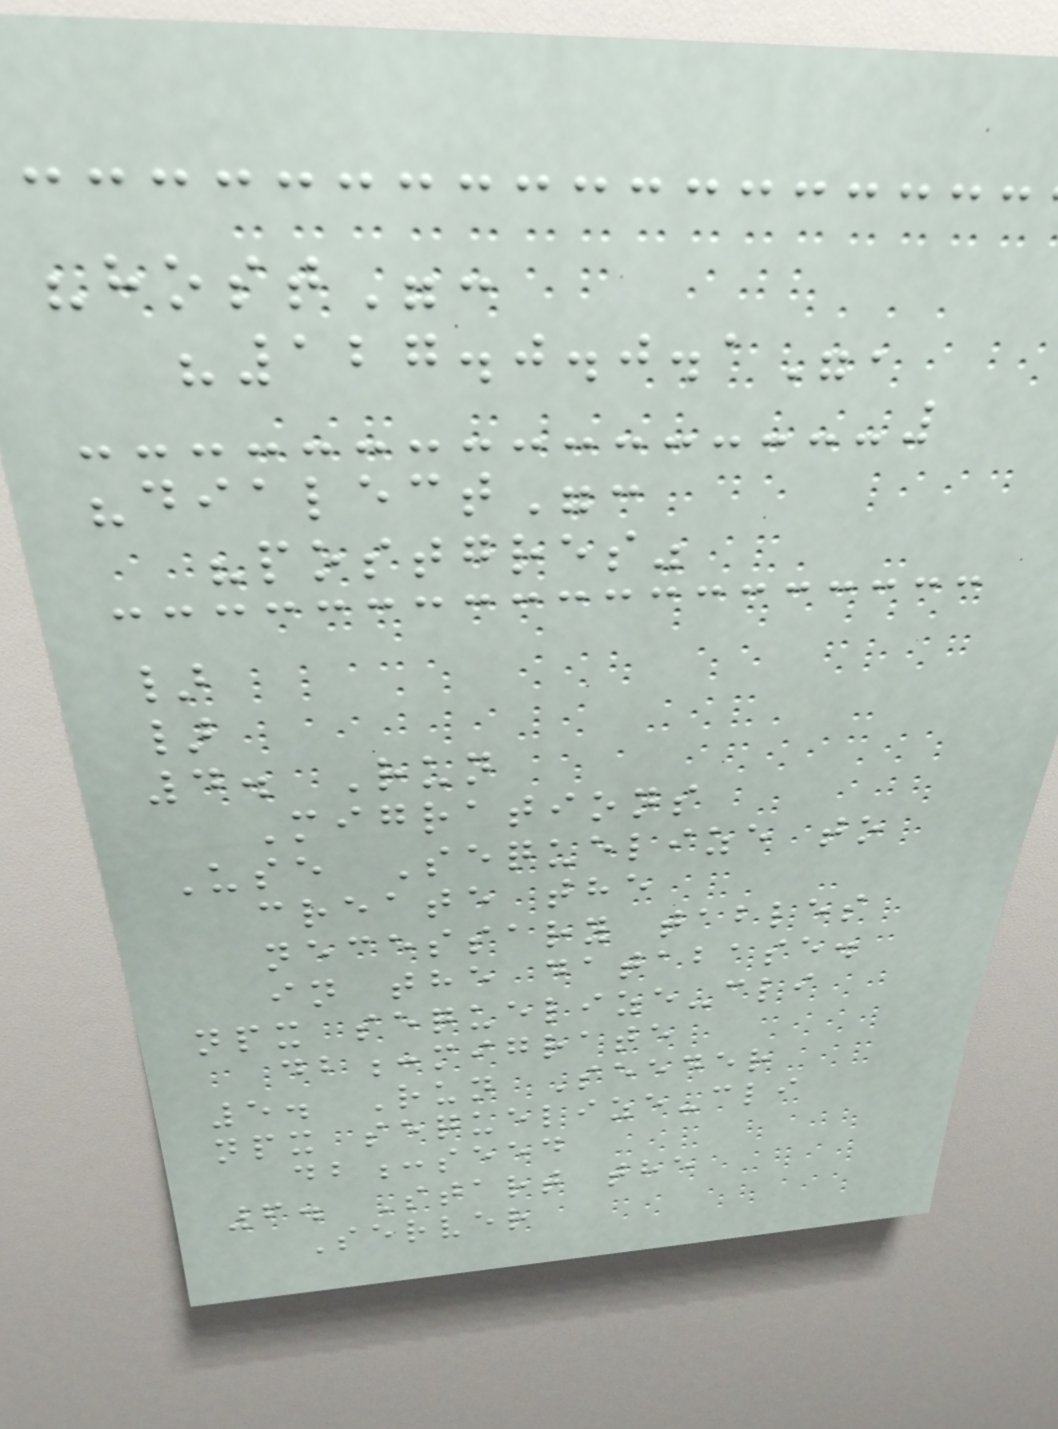"host":
"127.0.0.1",
"dialect":
"postgres"
}
}
4. Run
Migrations
Use Sequelize to
create the
necessary tables
in the database.
npx sequelize-cli
db:migrate
5. Run Seeder
npx sequelize-cli
db:seed
6. Start the
Server
